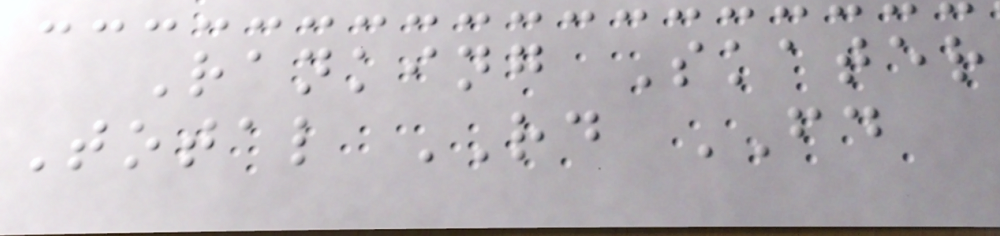Ranking Skater
Total RD FD
